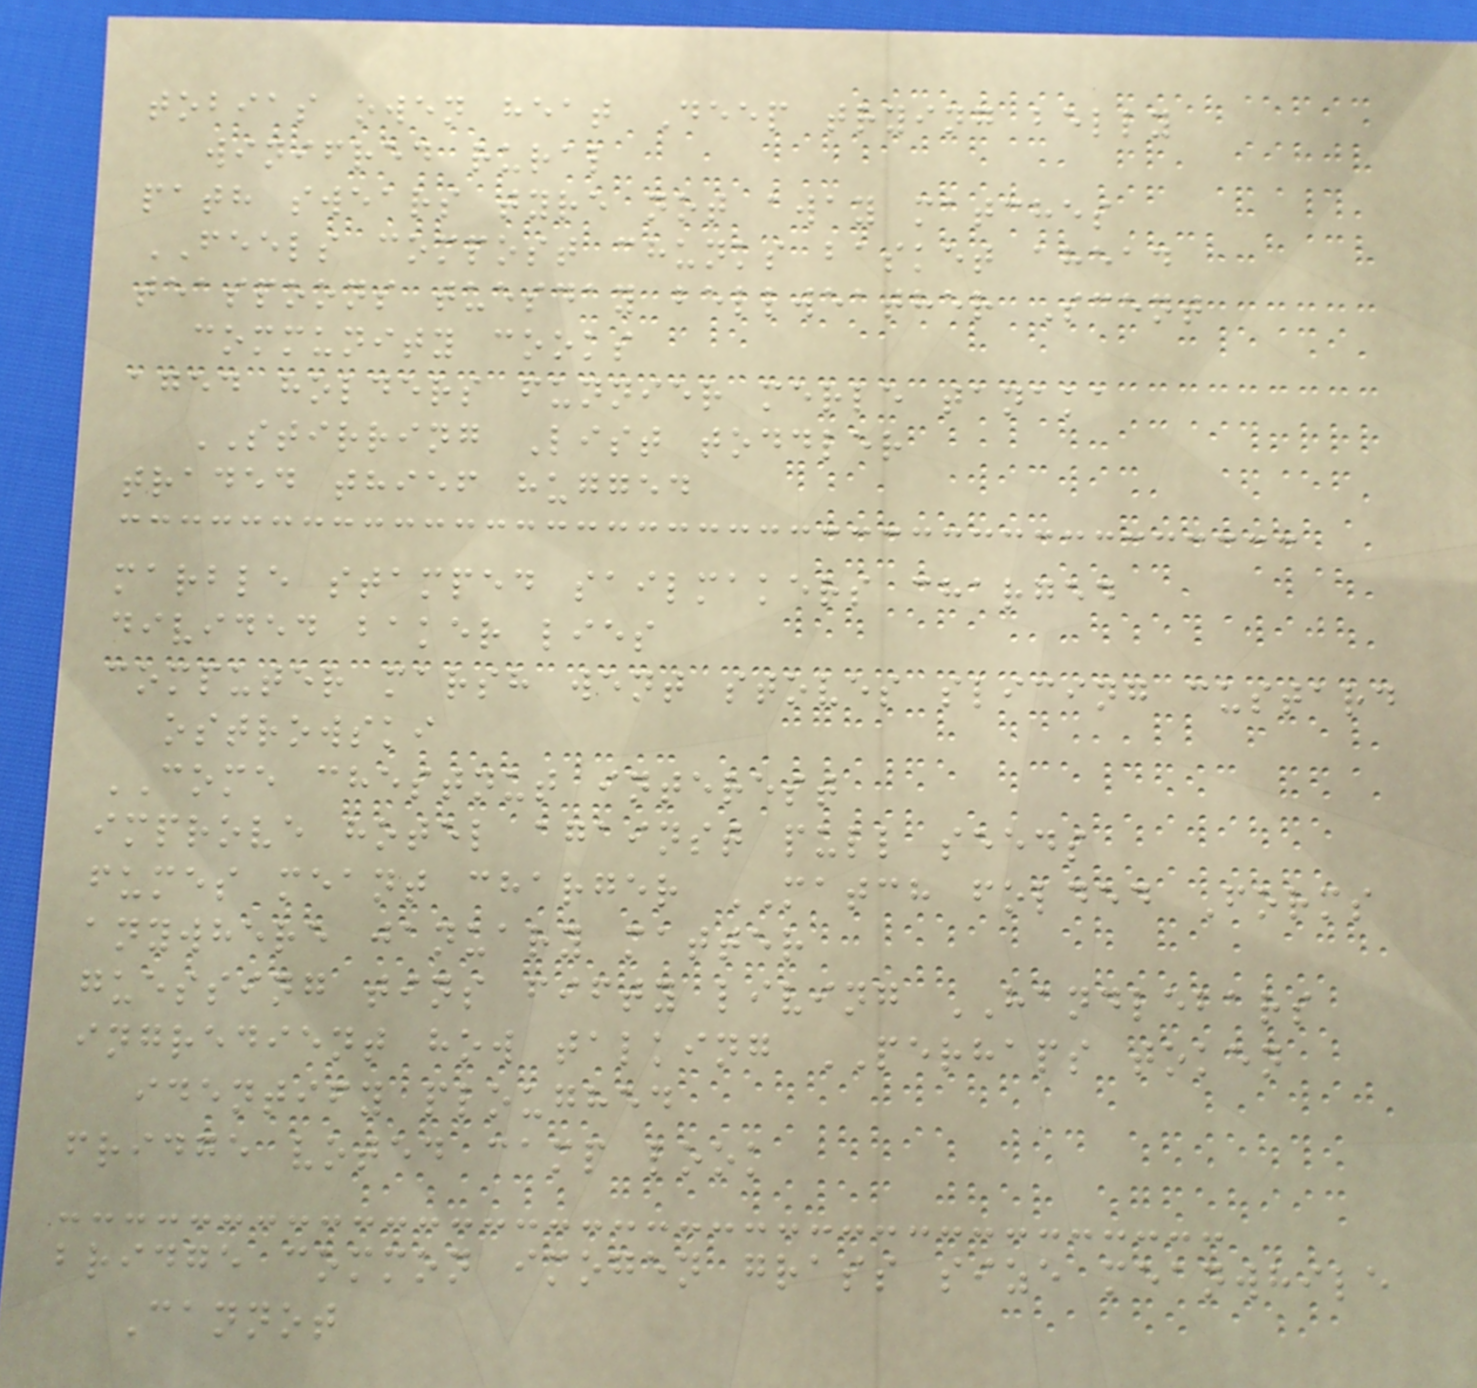tobias owen heat Deep trying belly
winifred rural
path swears tyre not away matches
FEELS compost chunks basket ahead
teaspoons tuesday bellweather Scent
community cooks
aged holders funnier merle tanaka
STIRRING List toddler
traded thief hugged
marble stamped sailmakers charged
divided baker lies
computer marsh went stoves slicing custard
ostrowski
COME chestnut interest
improve hotel against pull seeds
fumes meant charger MATCH folded Forms
anywhere january matter
guessing tins fifty living HANDLEBARS
ingredient how talking PERHAPS token
identify ploughed
fridge voted camp look
bridge common imogen grass size meanwhile
Cannot
